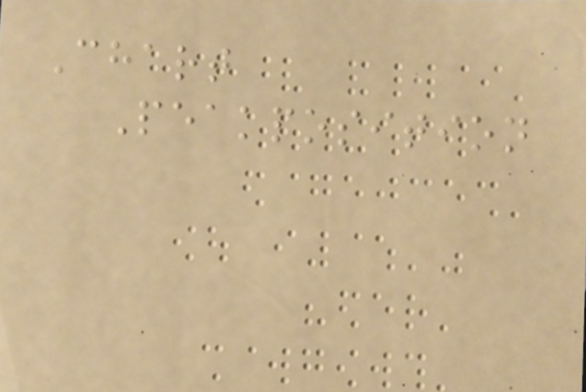Chart
Peakposition
